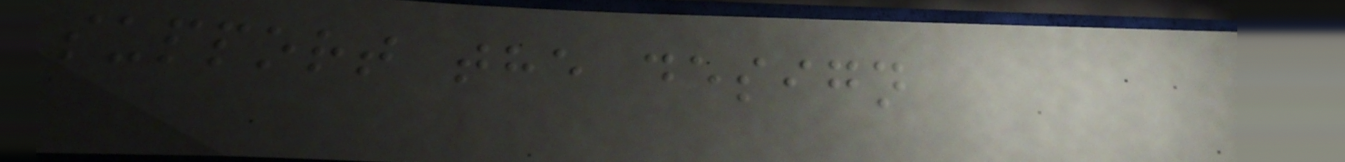support the design
